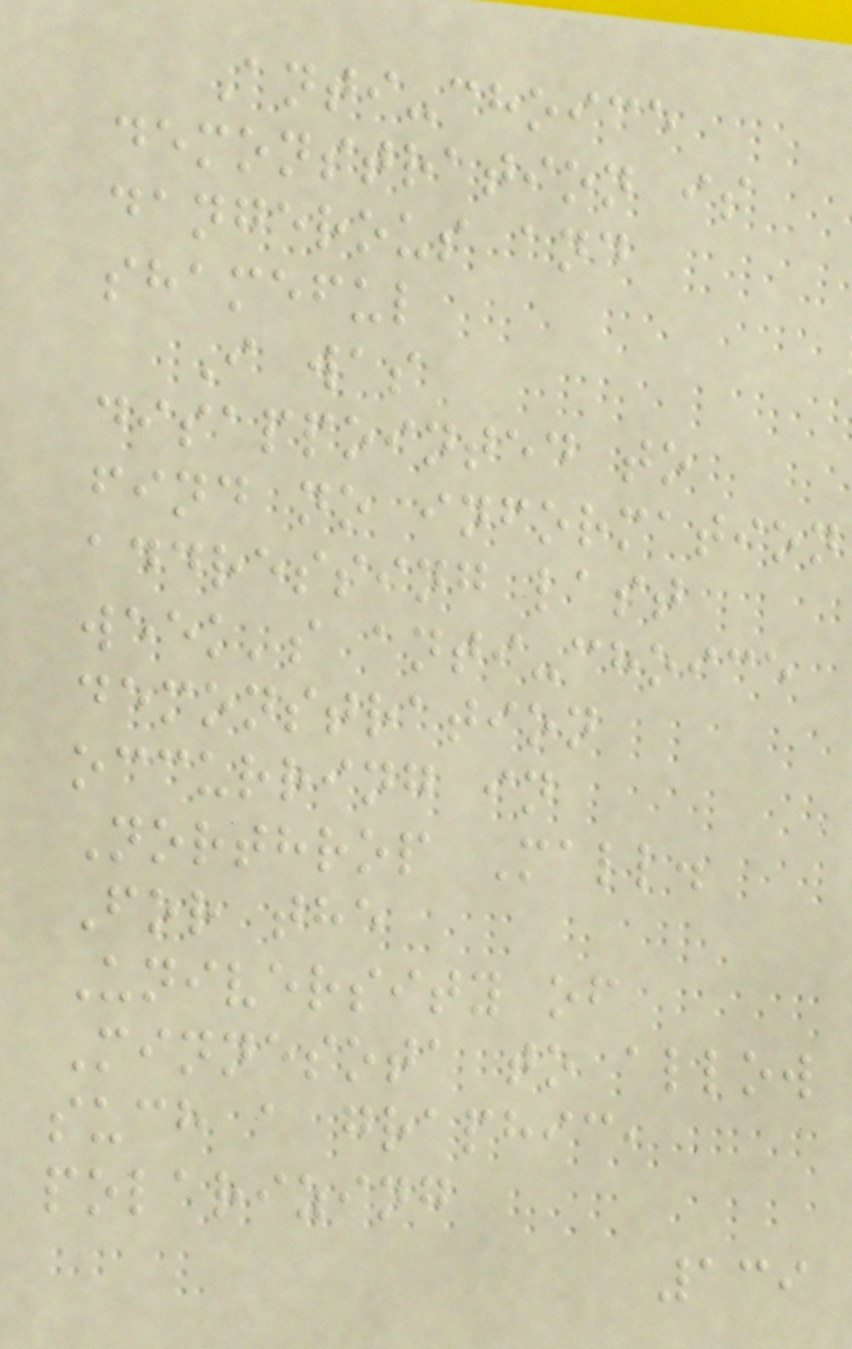Anti-choice
demonstration is
dangerous and
shameful
I was
disappointed to
find no information
addressing last
week's anti-choice
demonstration
occurring in
Northrop Mall.
For the
University of
Minnesota to allow
such a graphic,
polarizing
139
